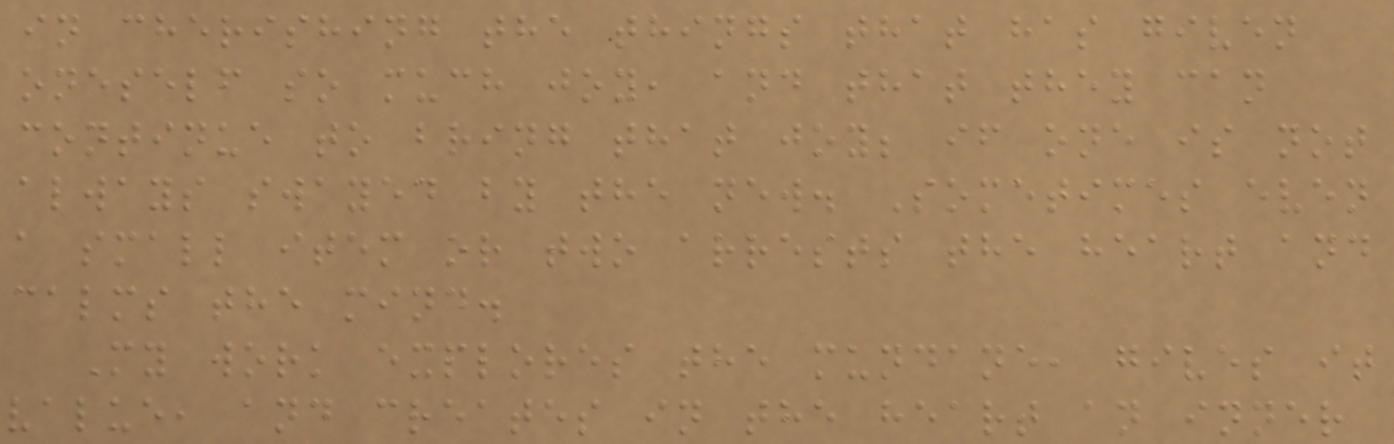in cherishing the things that has given
oneself so much joy, and that they can
continue to bring that joy; if one is not
always swayed by the new. Sometimes even
a small item or two arrests the heart and
calms the mind.
My work explores the mundane, gives it
value, and creates in the heart an inner
